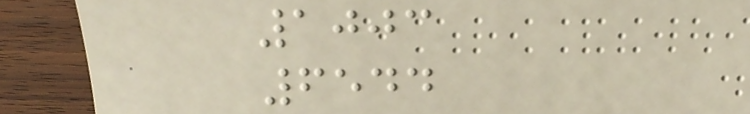1003
6544
